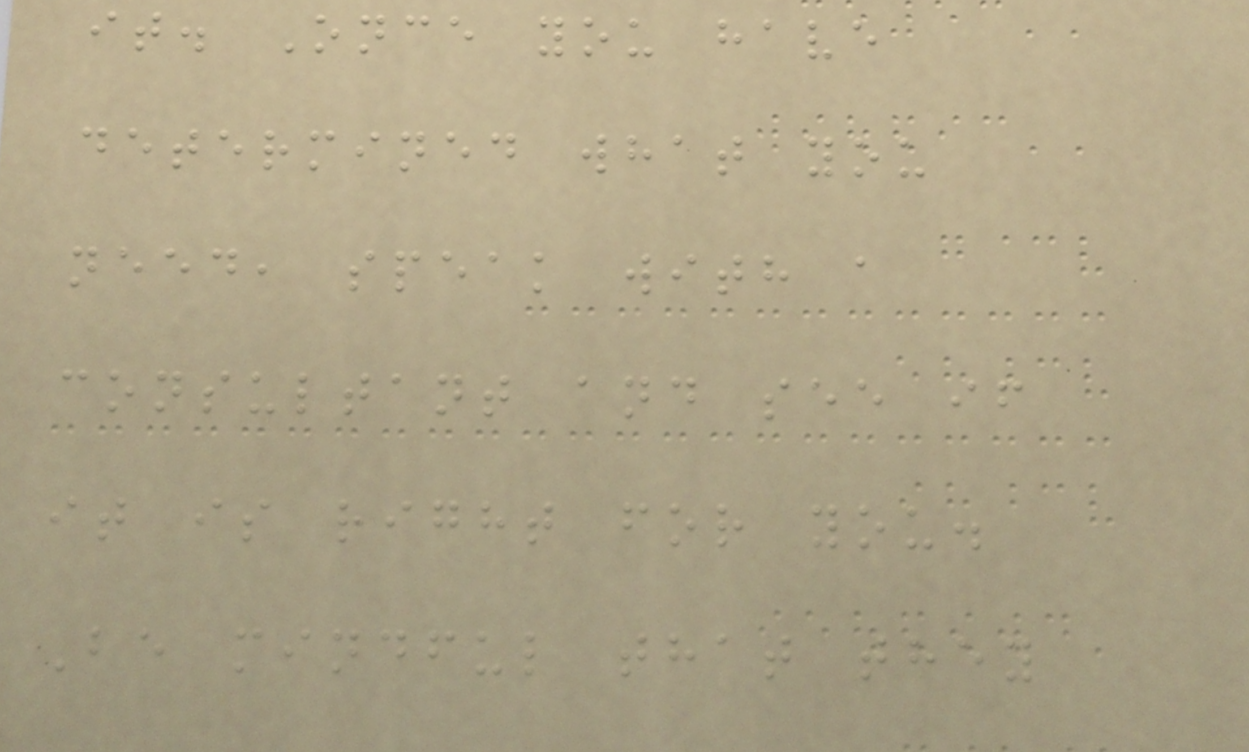it. Once you have
determined what you
need, speak with a
consultant and see if
it is right for you.
Be mindful that they
